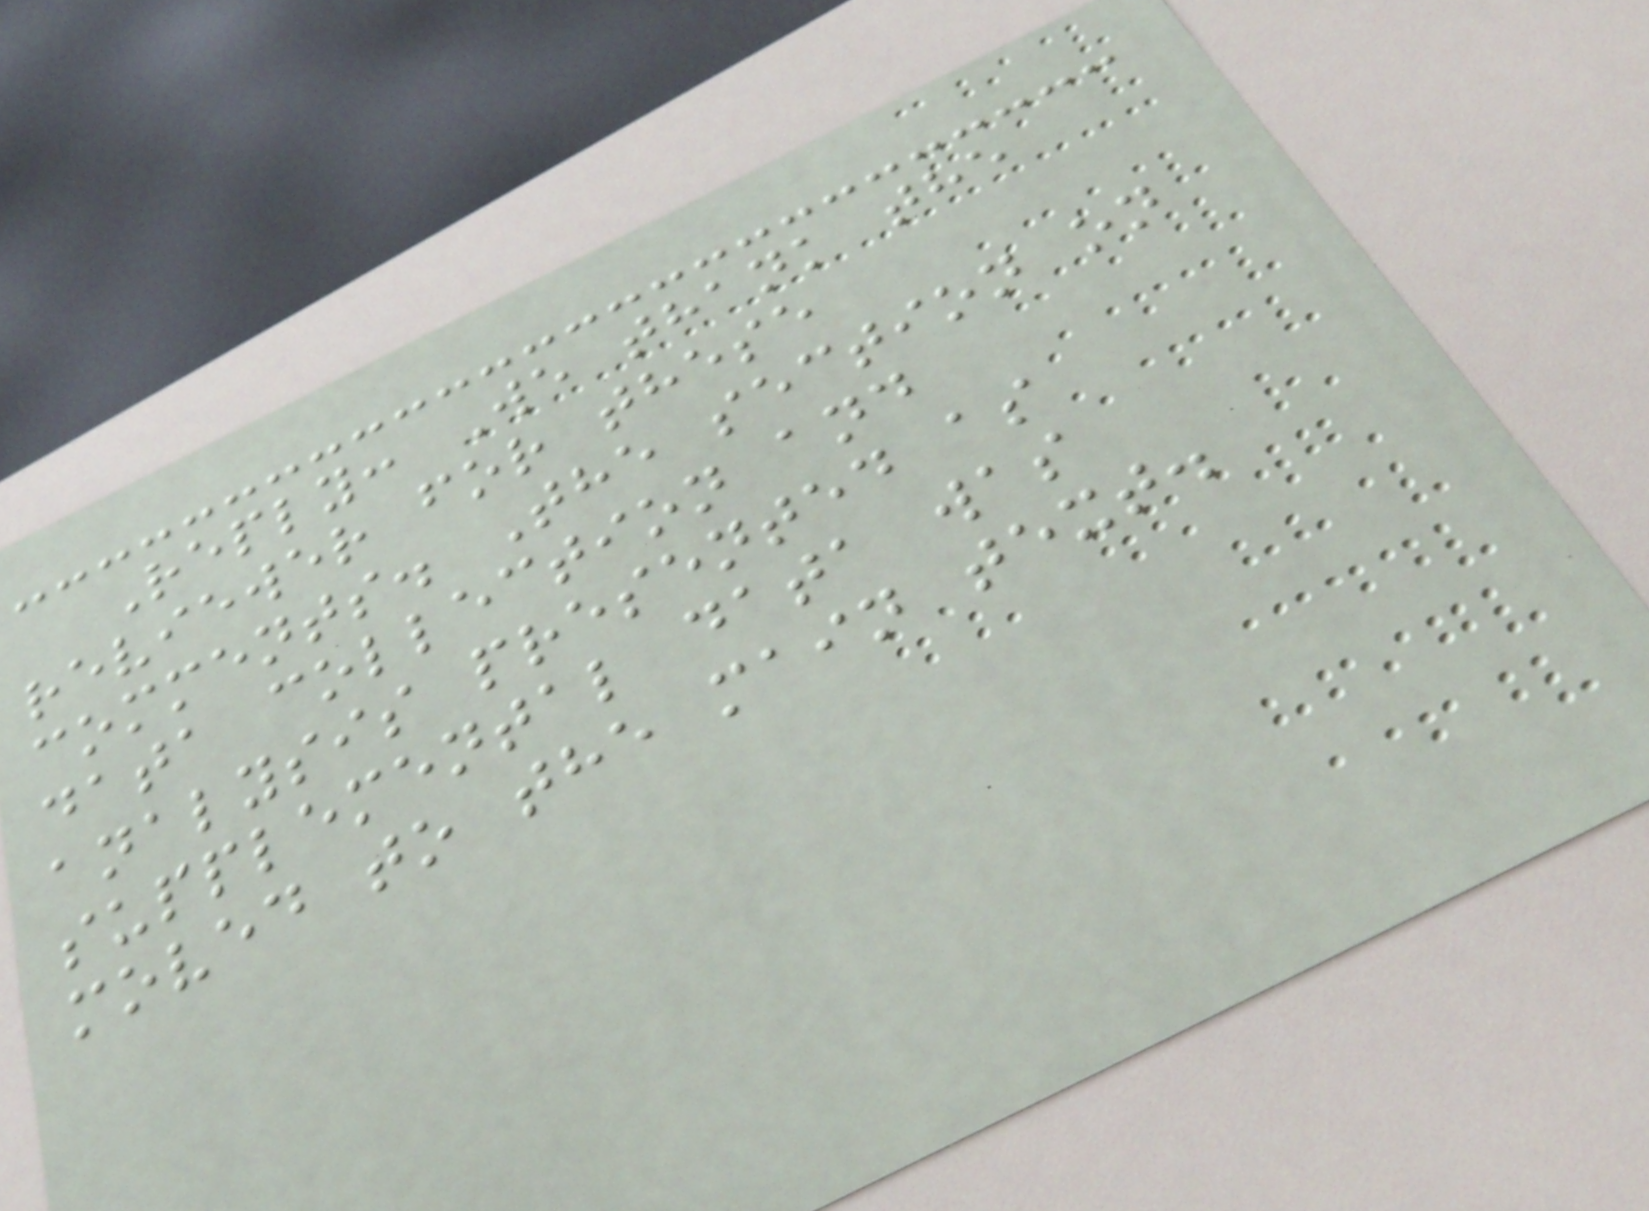Reply: We thank the
reviewer for these
comments. The section on
data collection and
analysis presented as
supplemental data was
moved to the main text.
